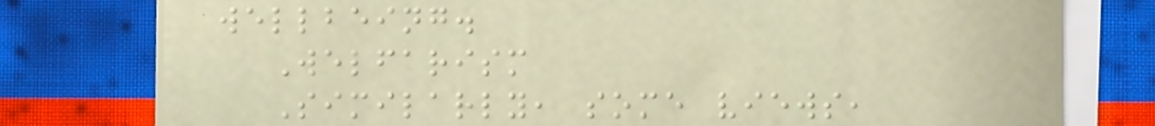wellbeing.
Welfarism
Similarly, some views,
